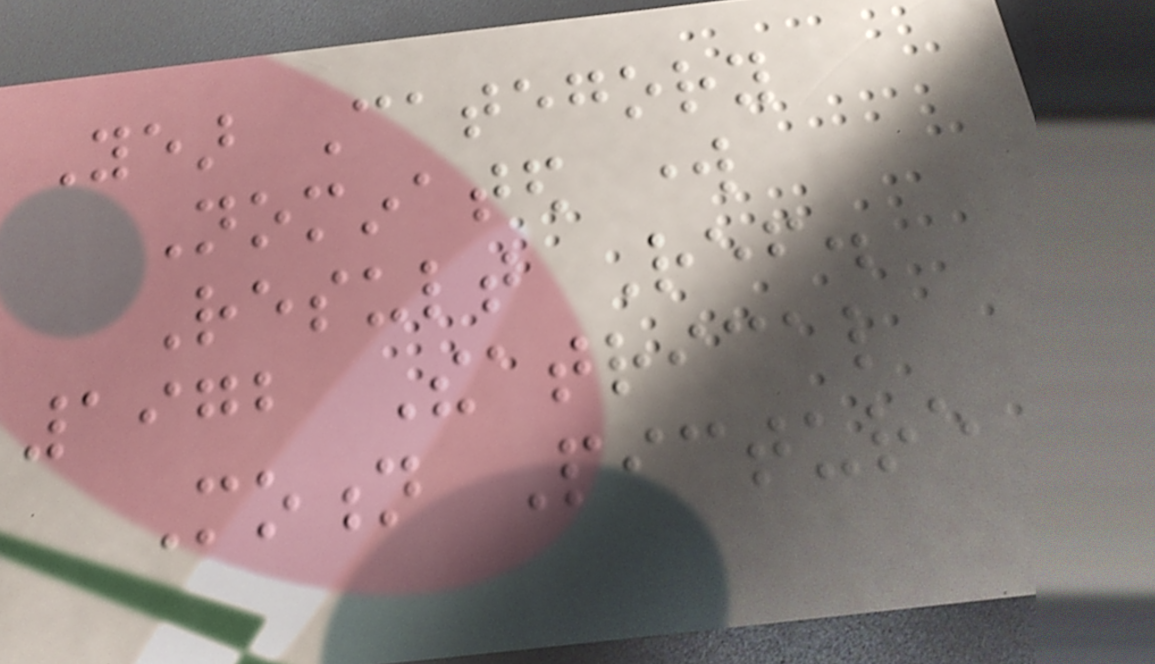Year Category
Nominated work
Result Ref.
1972 Theatrical
Motion Picture
